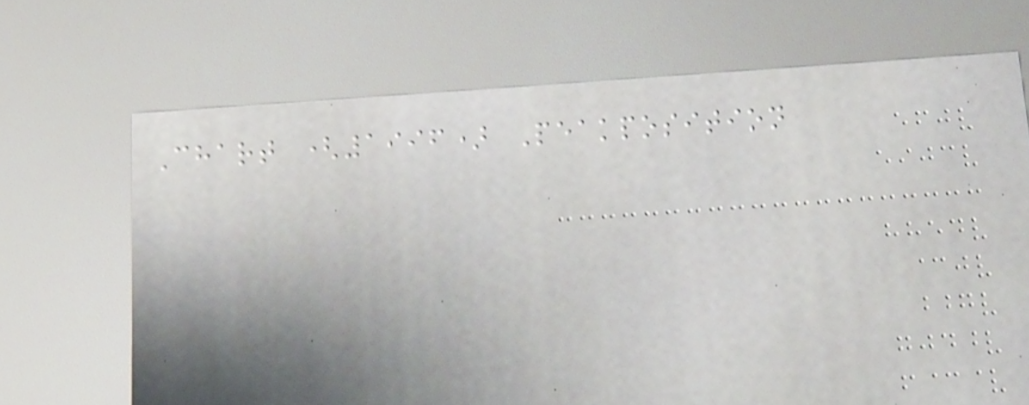Chart (1996) Peakposition
